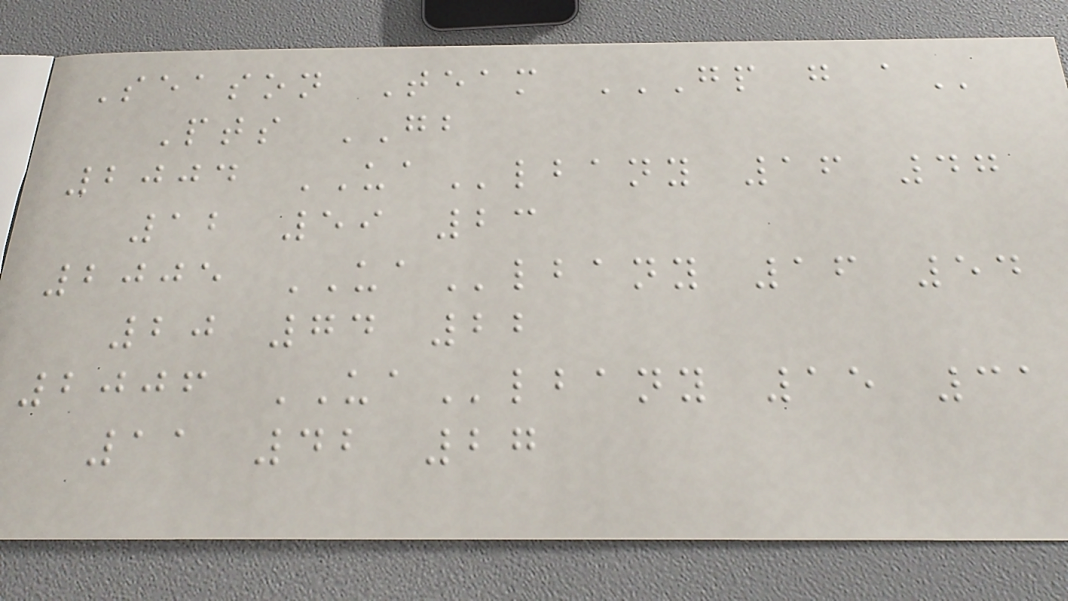Season Team GP G A
Pts GB
2004 UAlbany 16 47
12 59 23
2005 UAlbany 16 54
20 74 22
2006 UAlbany 15 31
11 42 27
